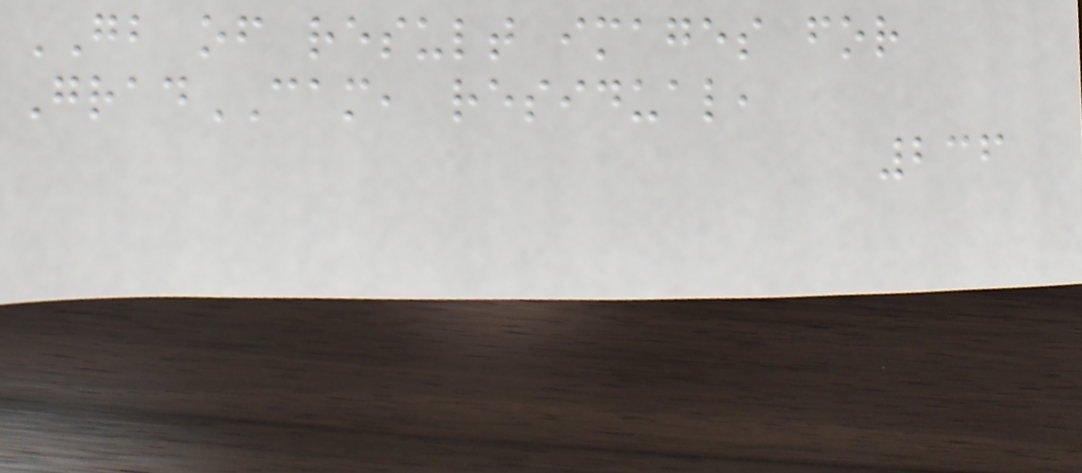GB of result images for
GradCAM, residual,
236
